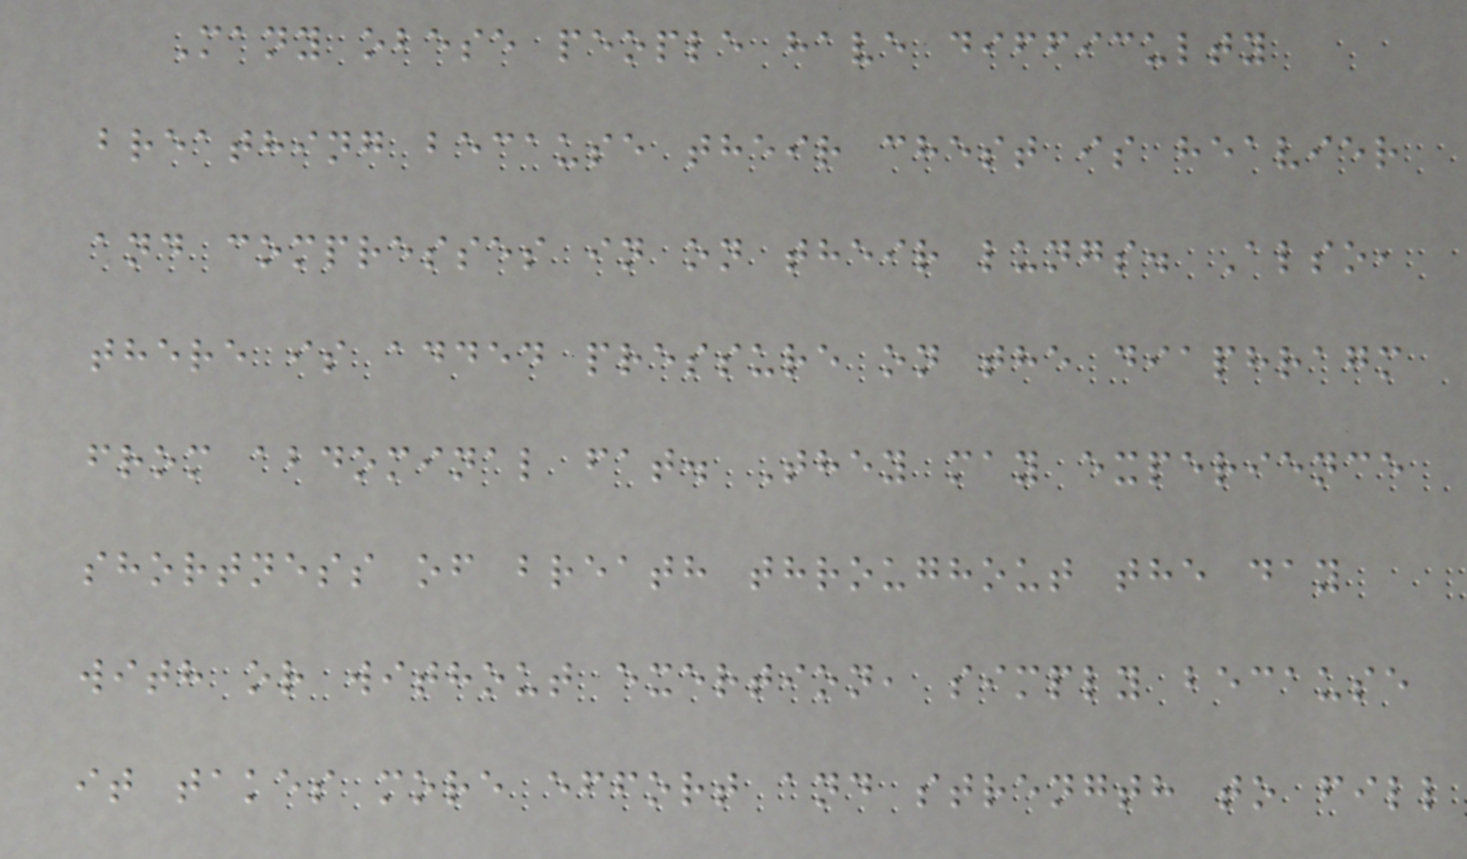Many obese people have difficulty
breathing because their chest is heavier
and compresses in on their lungs. Also,
there is added pressure on the diaphragm
from abdominal fat. They may experience
shortness of breath throughout the day
with or without exertion, simply because
it takes more effort and strength to fill
